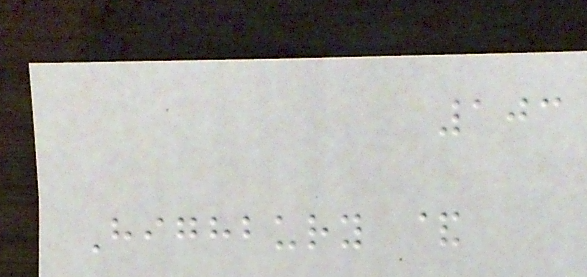103
Highbury &
